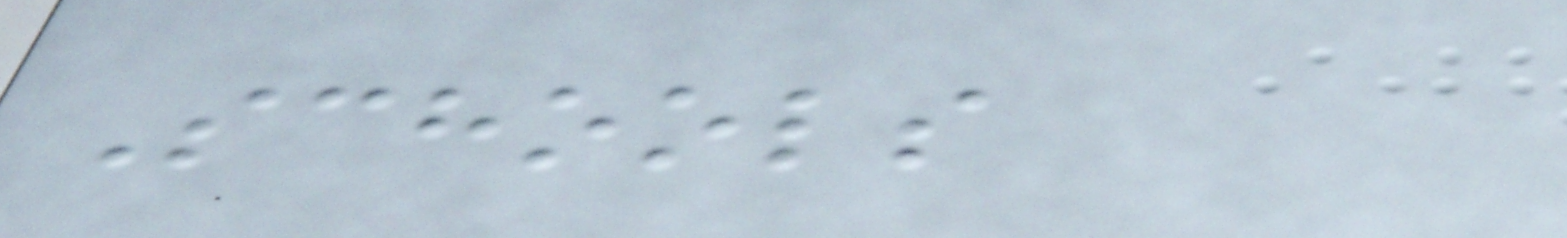Schools
